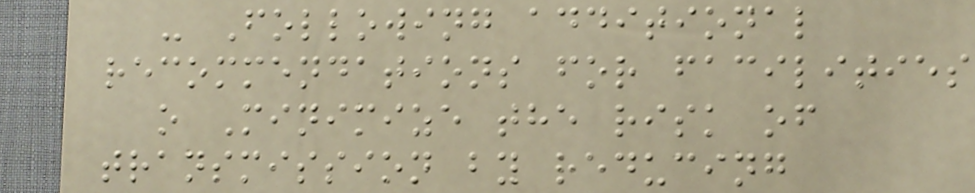- Following additional
recommendations for facilities
o Minimize the risk of
transmission by reducing
